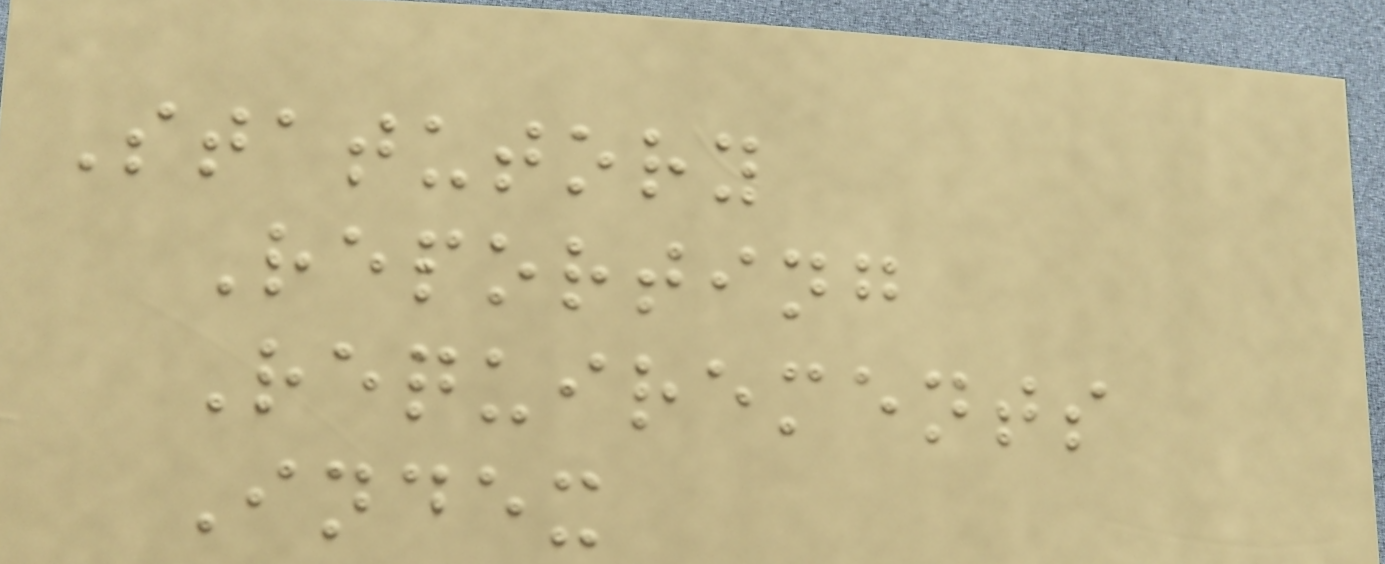Statutory
Reporting
Requirements
Index
